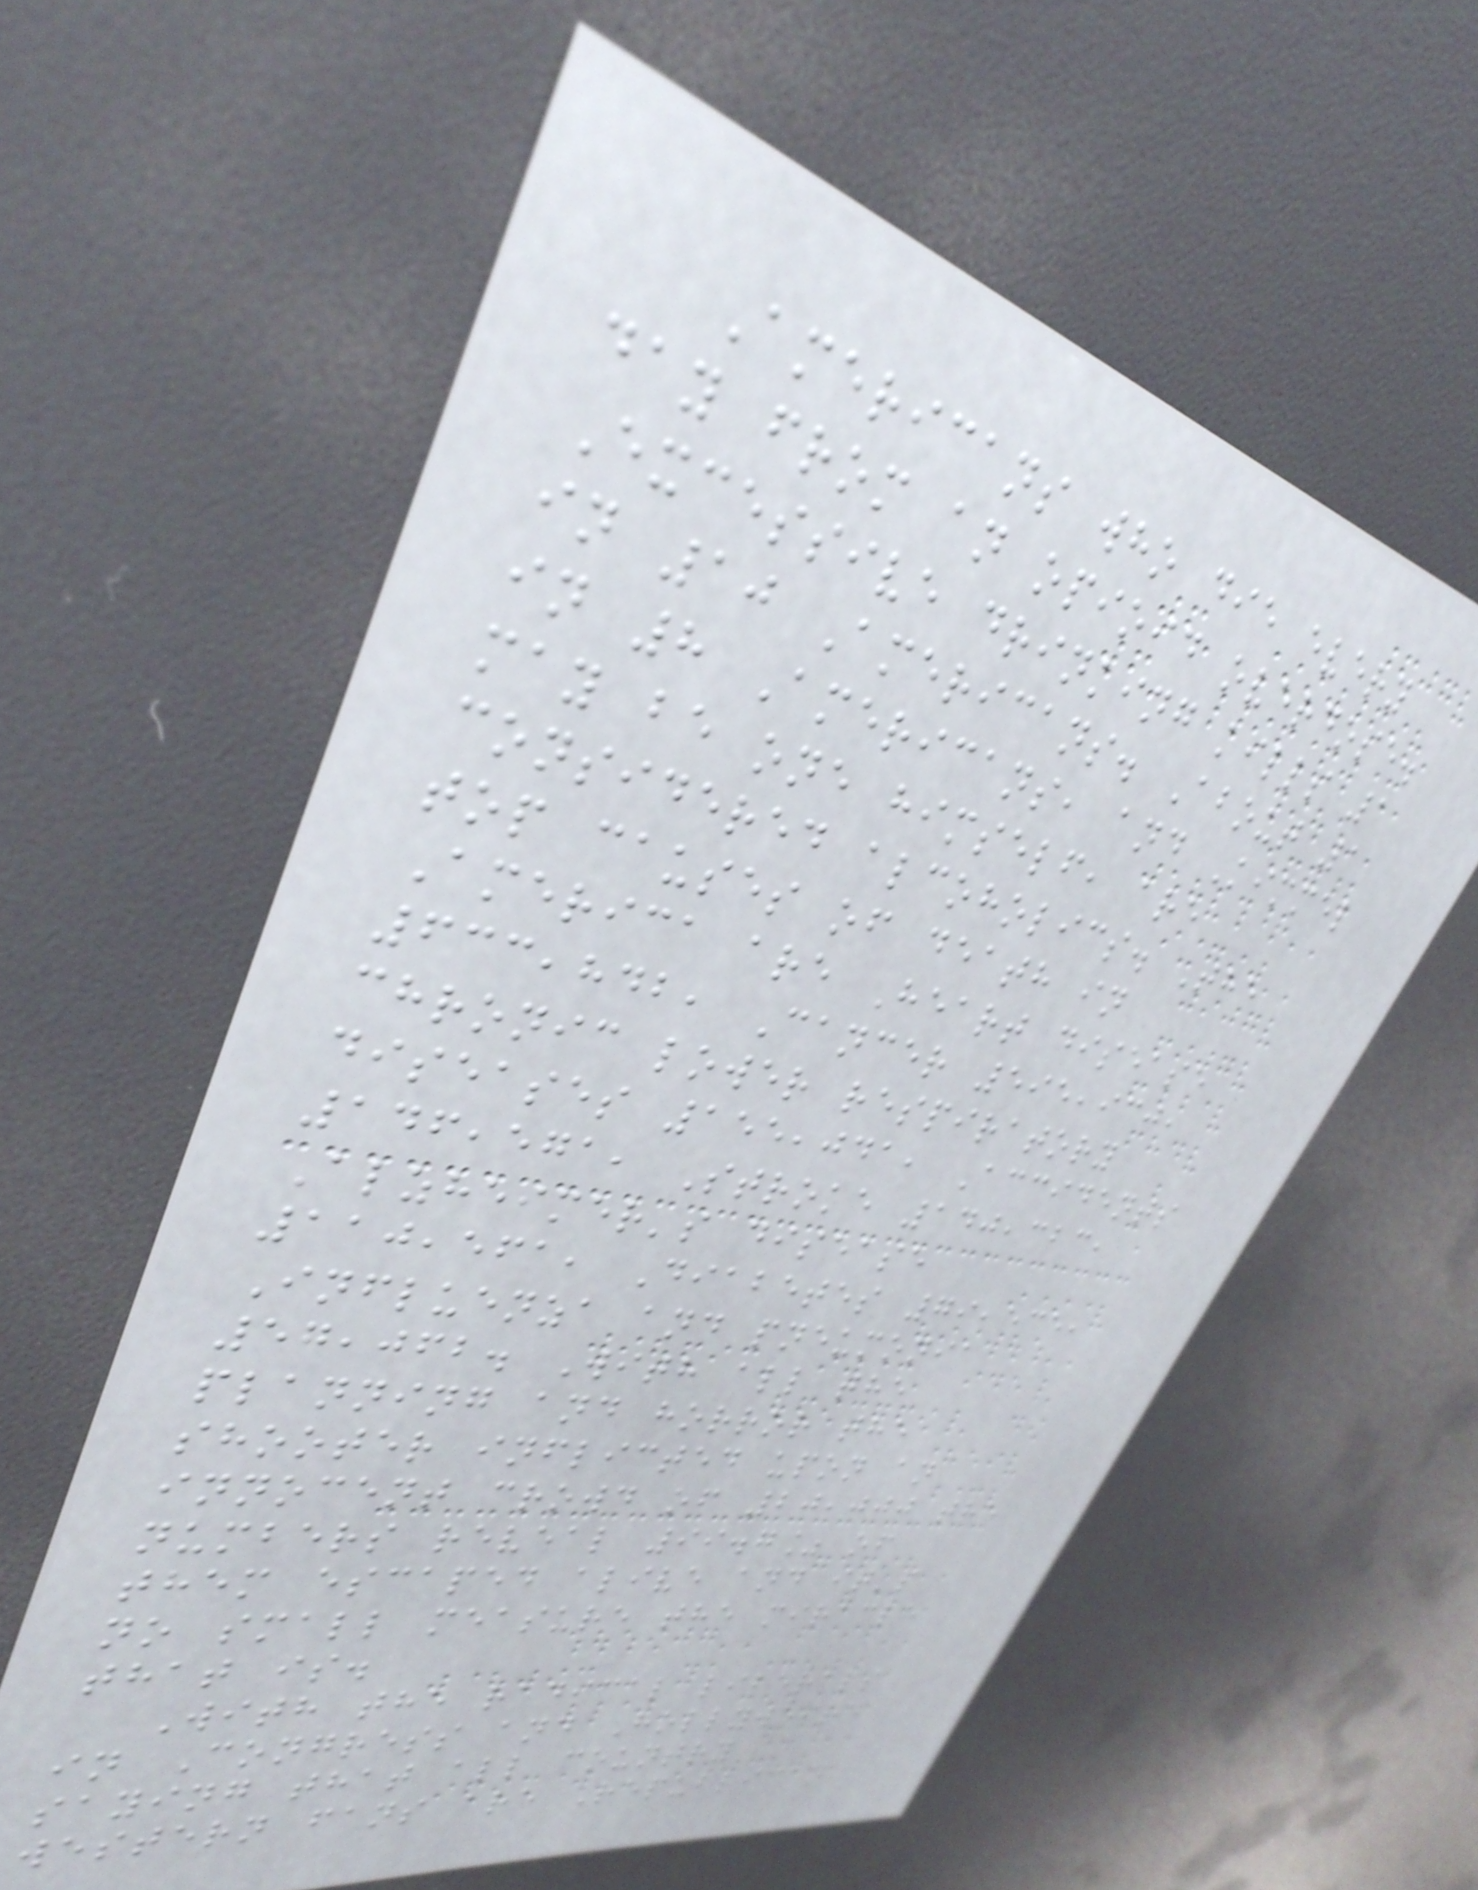Americans who die every
day from an opioid overdose.
Excessive drinking kills 1
in 10 Americans. About 1
in 8 Americans, and Kimmel
may be one himself, are
considered alcoholics. The
top causes of death in
America are Heart disease
633,842, Cancer 595,930,
chronic lower respiratory
diseases 155,041, Accidents
146,571, Stroke 140,323,
Alzheimer's disease
110,561, Diabetes 79,535,
Influenza and pneumonia
57,062. With all the
planning and horror the
shooter inflicted upon an
innocent crowd of 20,000 the
numbers reveal 99.7% of
them escaped alive and it's
no small measure the miracle
that is.
With the radical liberals
in Congress and Hollyweird
saying that all country
western fans are Republican
